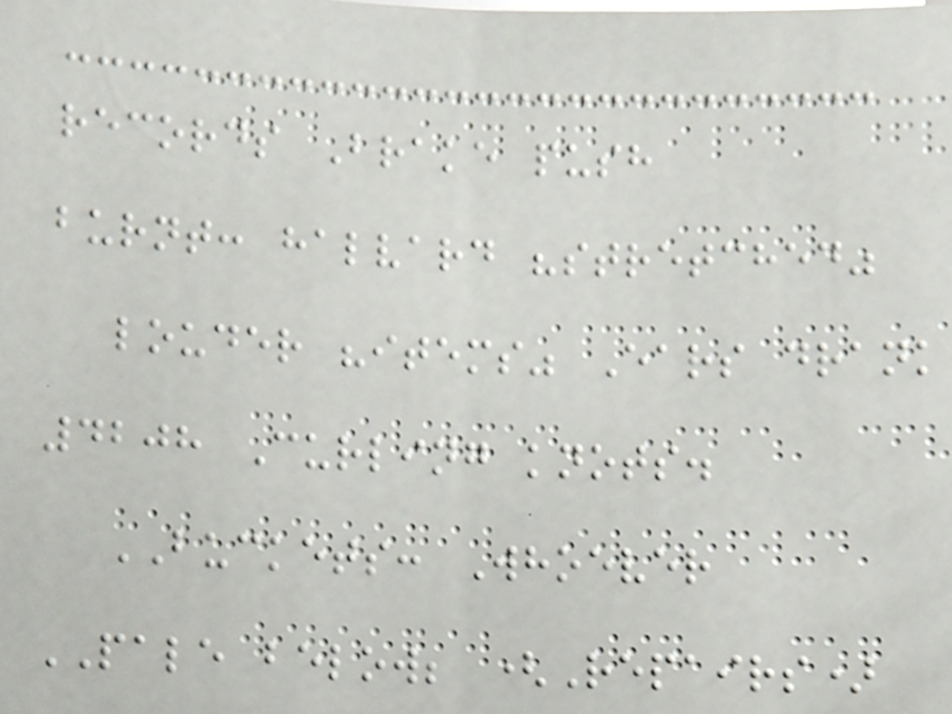records Brake push
burnt: halvard "stretched"
louder "items" Ears drank
4208 Curling knots.
BUCKETS: Whoever
PALE below; (Repairs)
